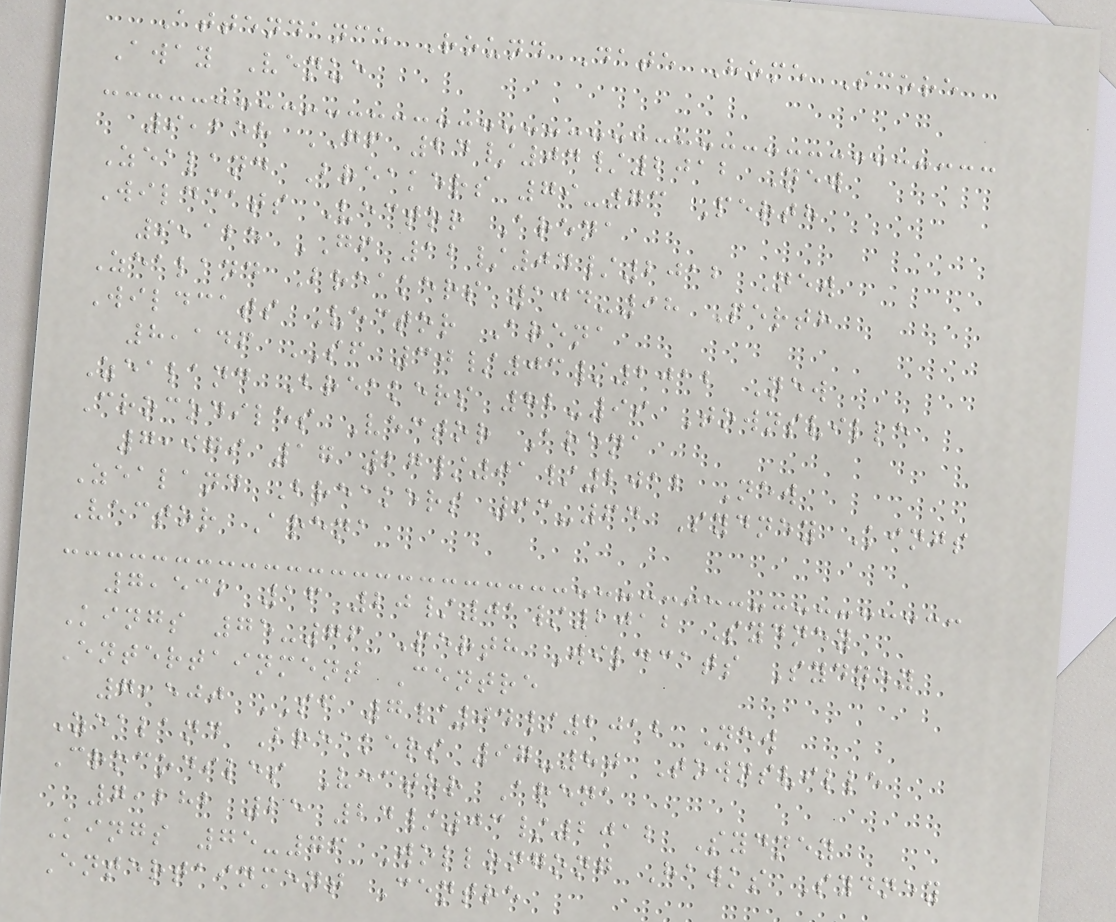Attendance Round Date Home Score
Away Venue
9,258 GF 24/04/2012 New
Zealand Breakers 79-73 Perth
Wildcats Vector Arena
9,125 GF 12/04/2012 New
Zealand Breakers 104-98 Perth
Wildcats Vector Arena
8,146 SF 30/03/2012 New
Zealand Breakers 82-99 Townsville
Crocodiles Vector Arena
7,979 17 27/01/2012 New
Zealand Breakers 93-64 Sydney Kings
Vector Arena
7,532 16 20/01/2012 Sydney
Kings 75-76 Perth Wildcats Sydney
Entertainment Centre
7,500 SF 7/04/2012 New
Zealand Breakers 97-80 Townsville
Crocodiles Vector Arena
7,282 25 24/03/2012 Sydney
Kings 75-76 Wollongong Hawks Sydney
Entertainment Centre
